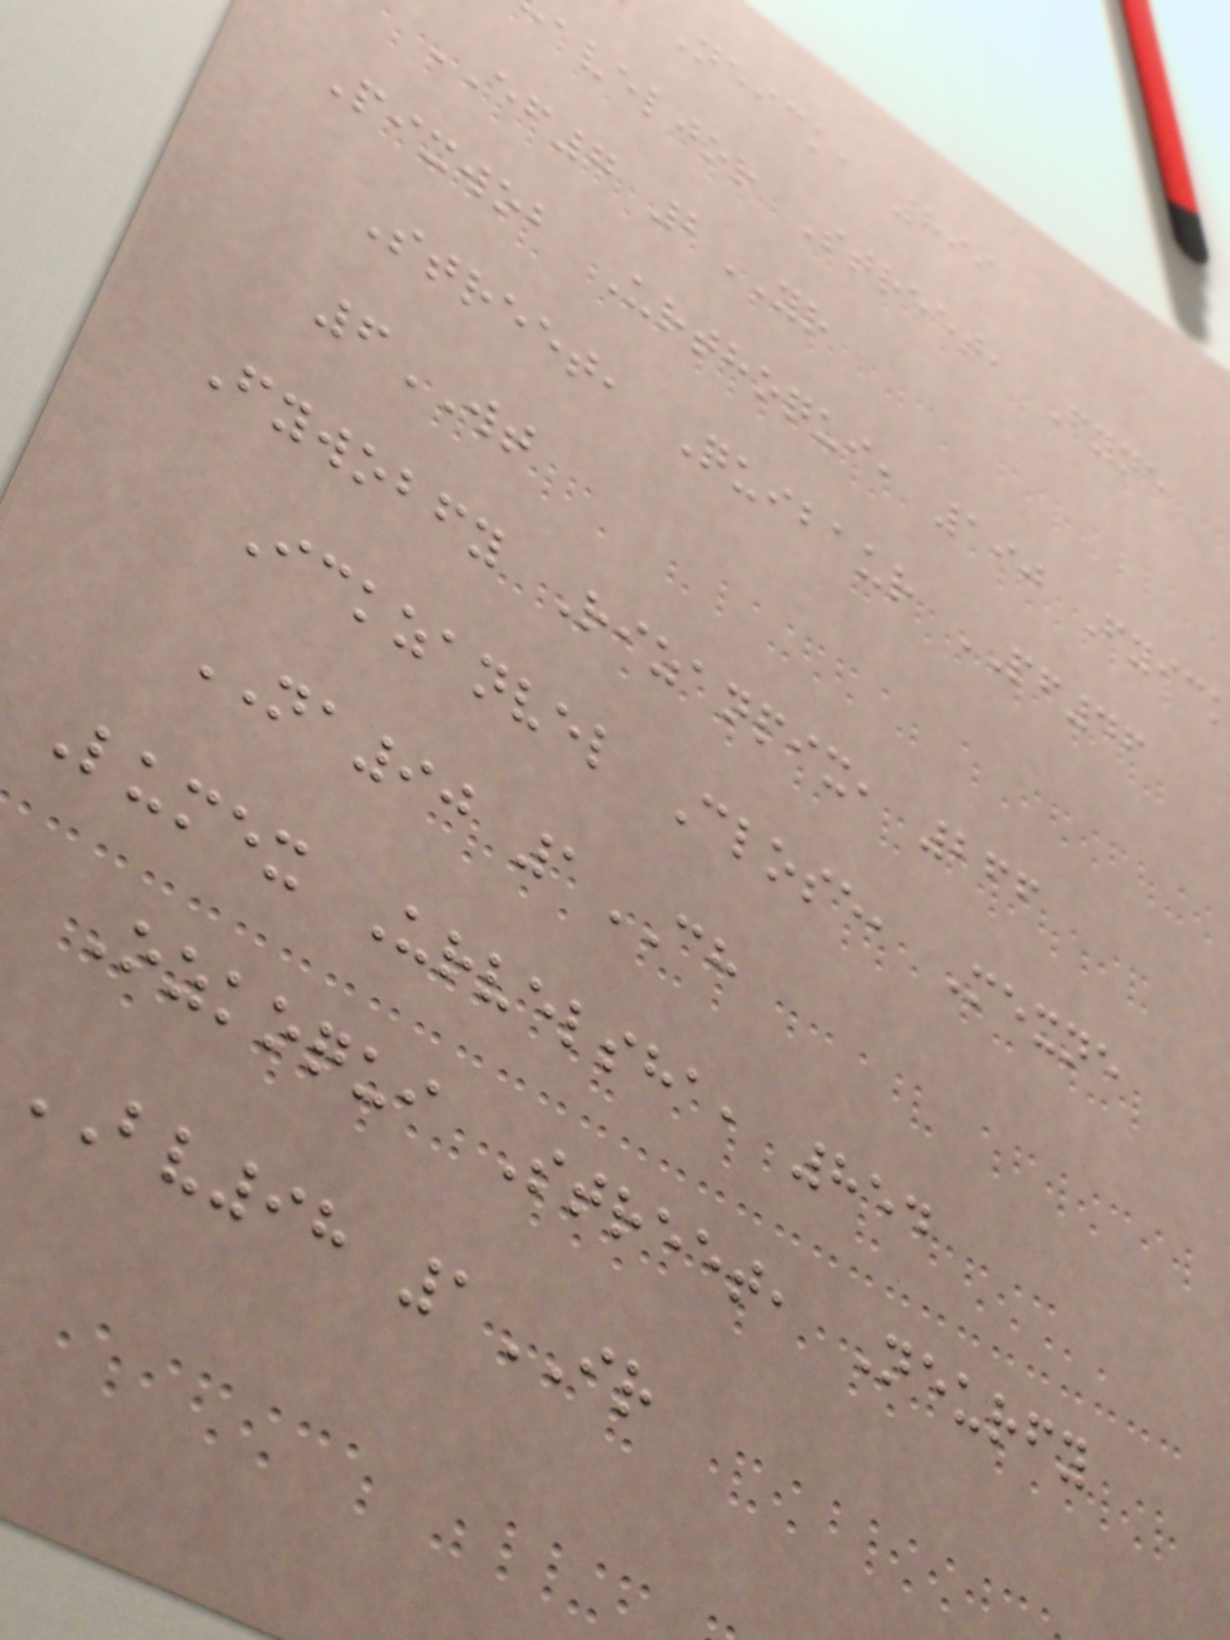Neick, 899
aveljor Street, Fyne
EF7 2YR
Pixwob Urthoqui, 190 Fyic
Street, Quibaur PF46
6WT
Fywobfy Rizanpix, 266
Ickzanvel Close, Mexne
NA90 1CH
Lumex Urvelsha, 854
Ozkoqui Street, Neurfy
BV98 1IR
